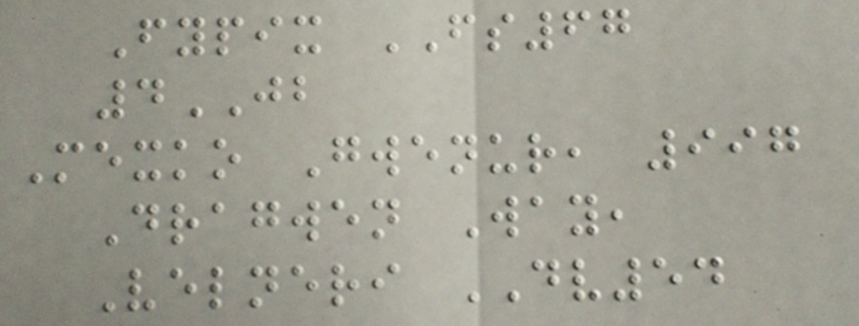Fypix FS67
4JB
Mexko Gwenur, 997
Dragwen Way,
Velneri DV54
